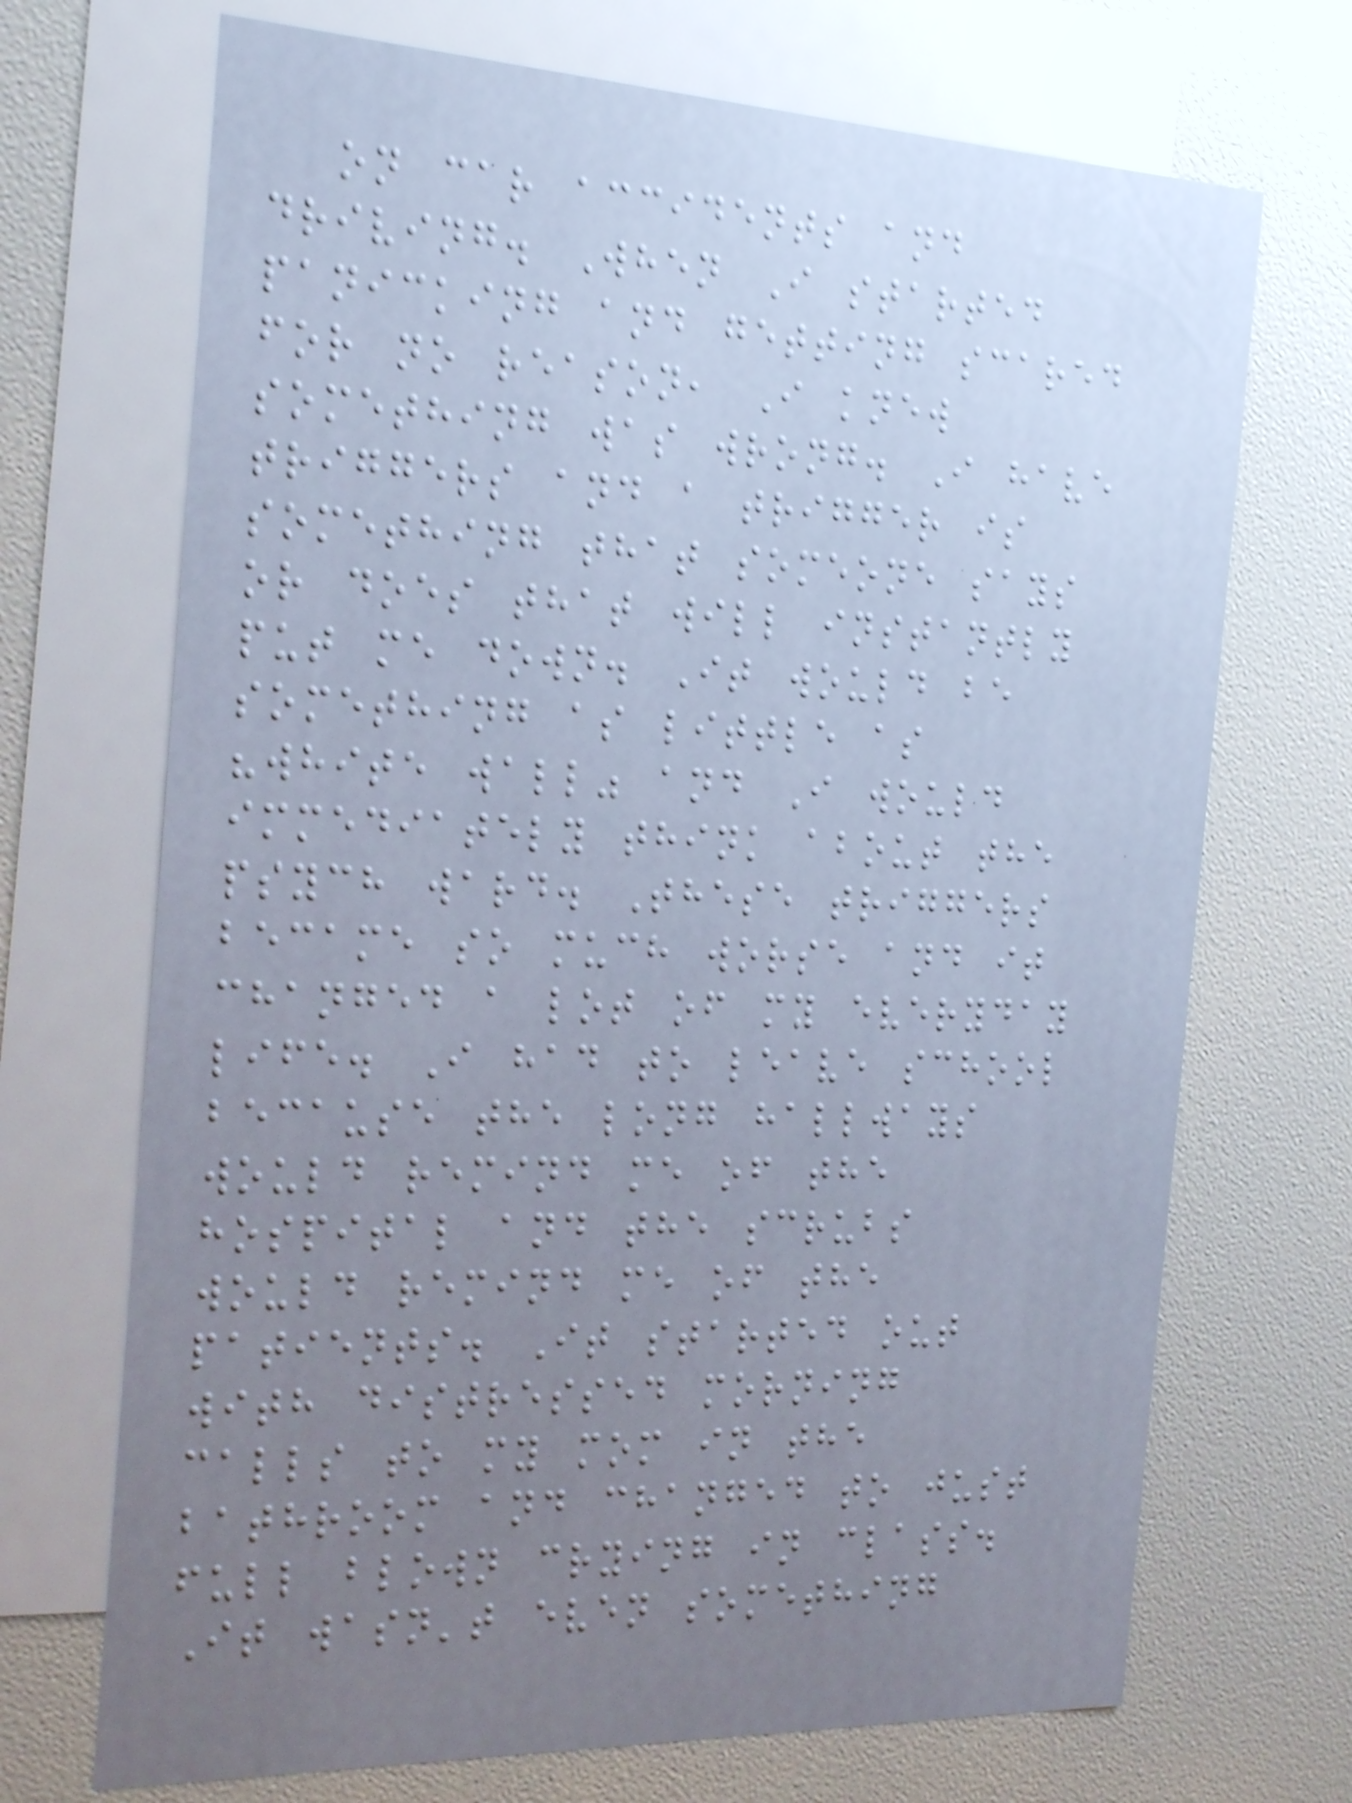on car accidents and
driving. When I started
panicking and getting scared
for no reason, I knew
something was wrong. I have
triggers and a trigger is
something that someone says
or does that will instantly
put me down. It would be
something as little as
"white wall" and I would
immediately think about the
psych ward. These triggers
became so much worse and it
changed a lot of my everyday
life. I had to leave school
because the long hallways
would remind me of the
hospital and the scrubs
would remind me of the
patients. It started out
with distressed morning
calls to my mom in the
bathroom and changed to just
full blown crying in class.
It wasn't even something
